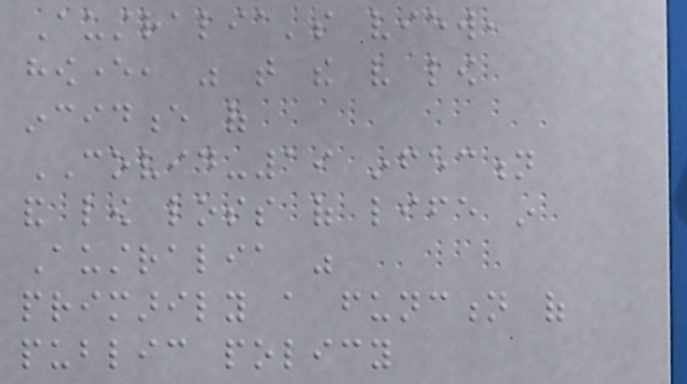Australia's view,
however, was that the very low
incidence of
COVID-19 infection
and low loss of life in
Australia was
primarily a function of
public policy
